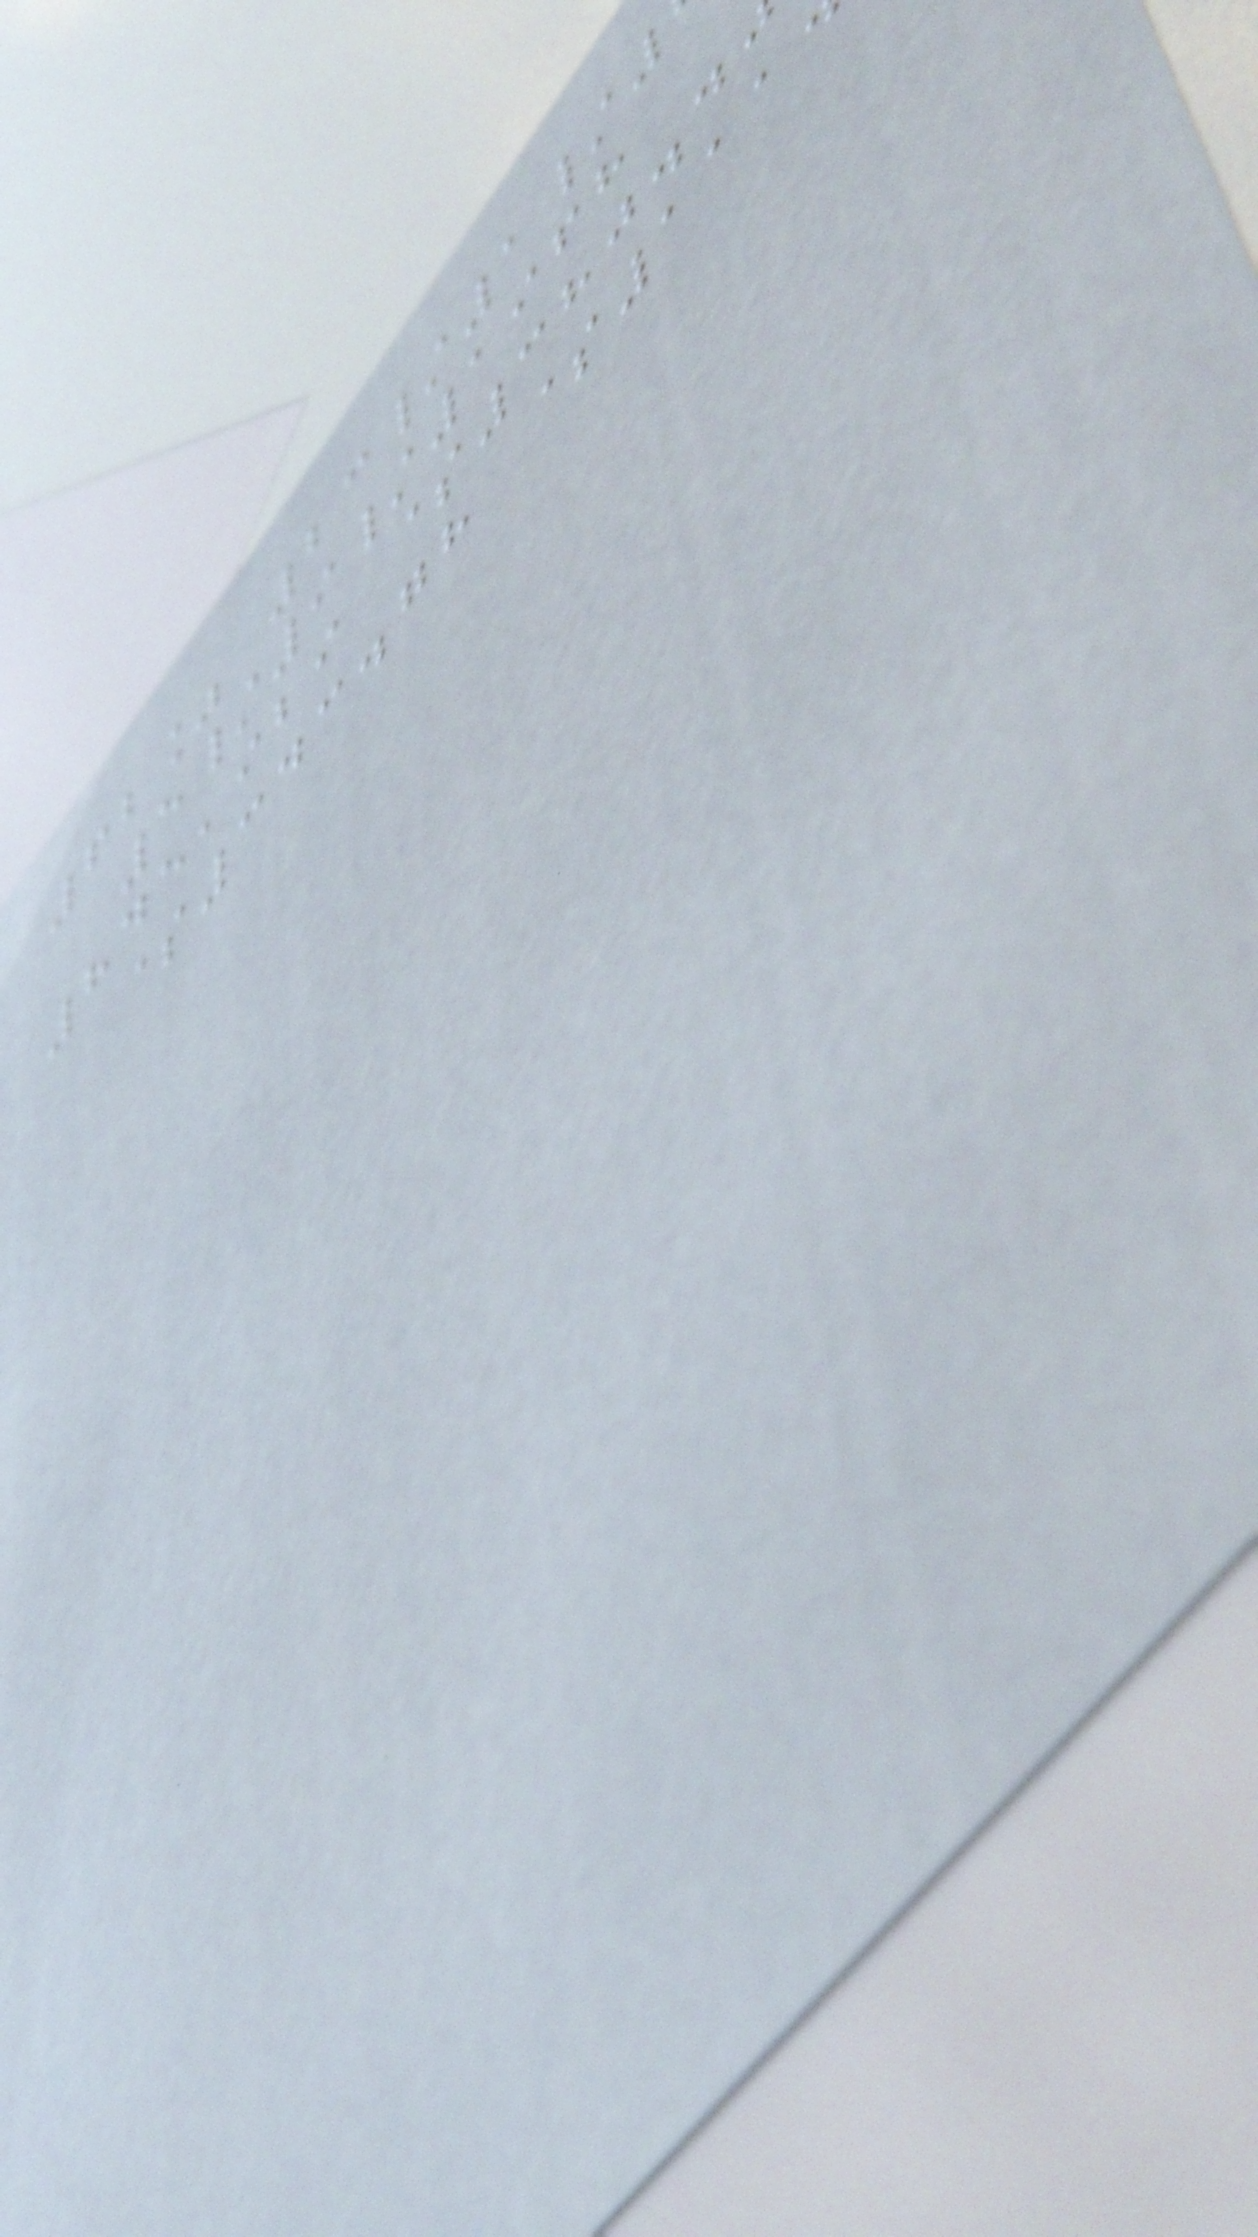62% 23/1/
5/9/1968
845,929 $380.4
$343.78 $111
